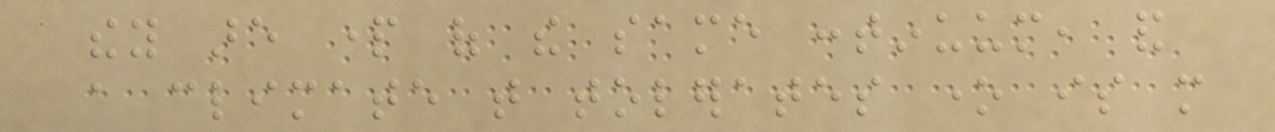they are part of the same continuum, and
a climate that tolerates one is more
